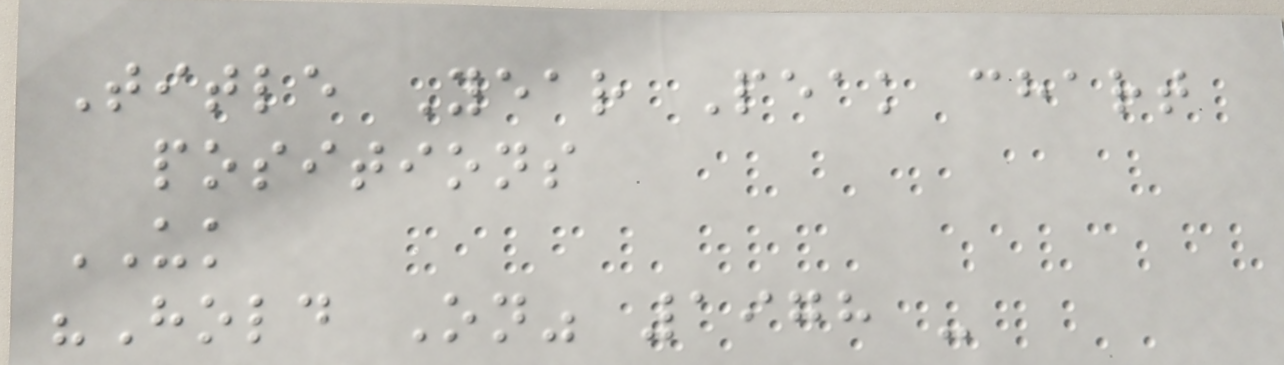Title Year Peak chart
positions
UK
"Hold On" 1978 -
